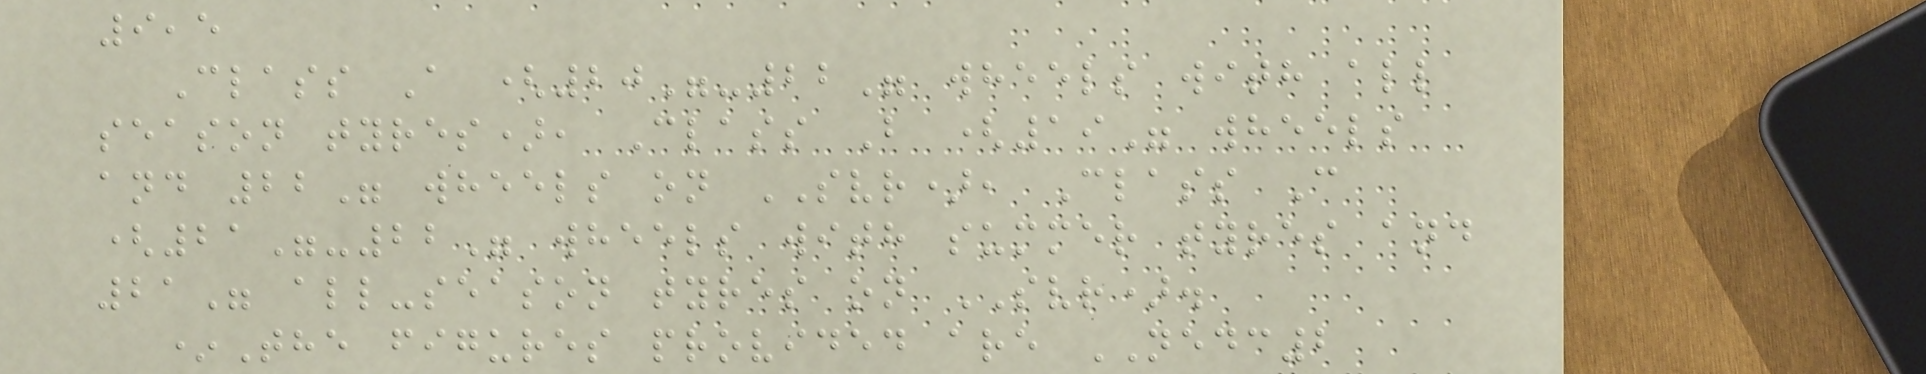9,5
Class A (20"-22" wheels with all
season tyres), Class B (19" wheels
and 22" wheels on SVR), Class C
(21"-22" wheels with summer tyres and
21" all-season tyres on SVR).
*The figures provided are NEDC2
